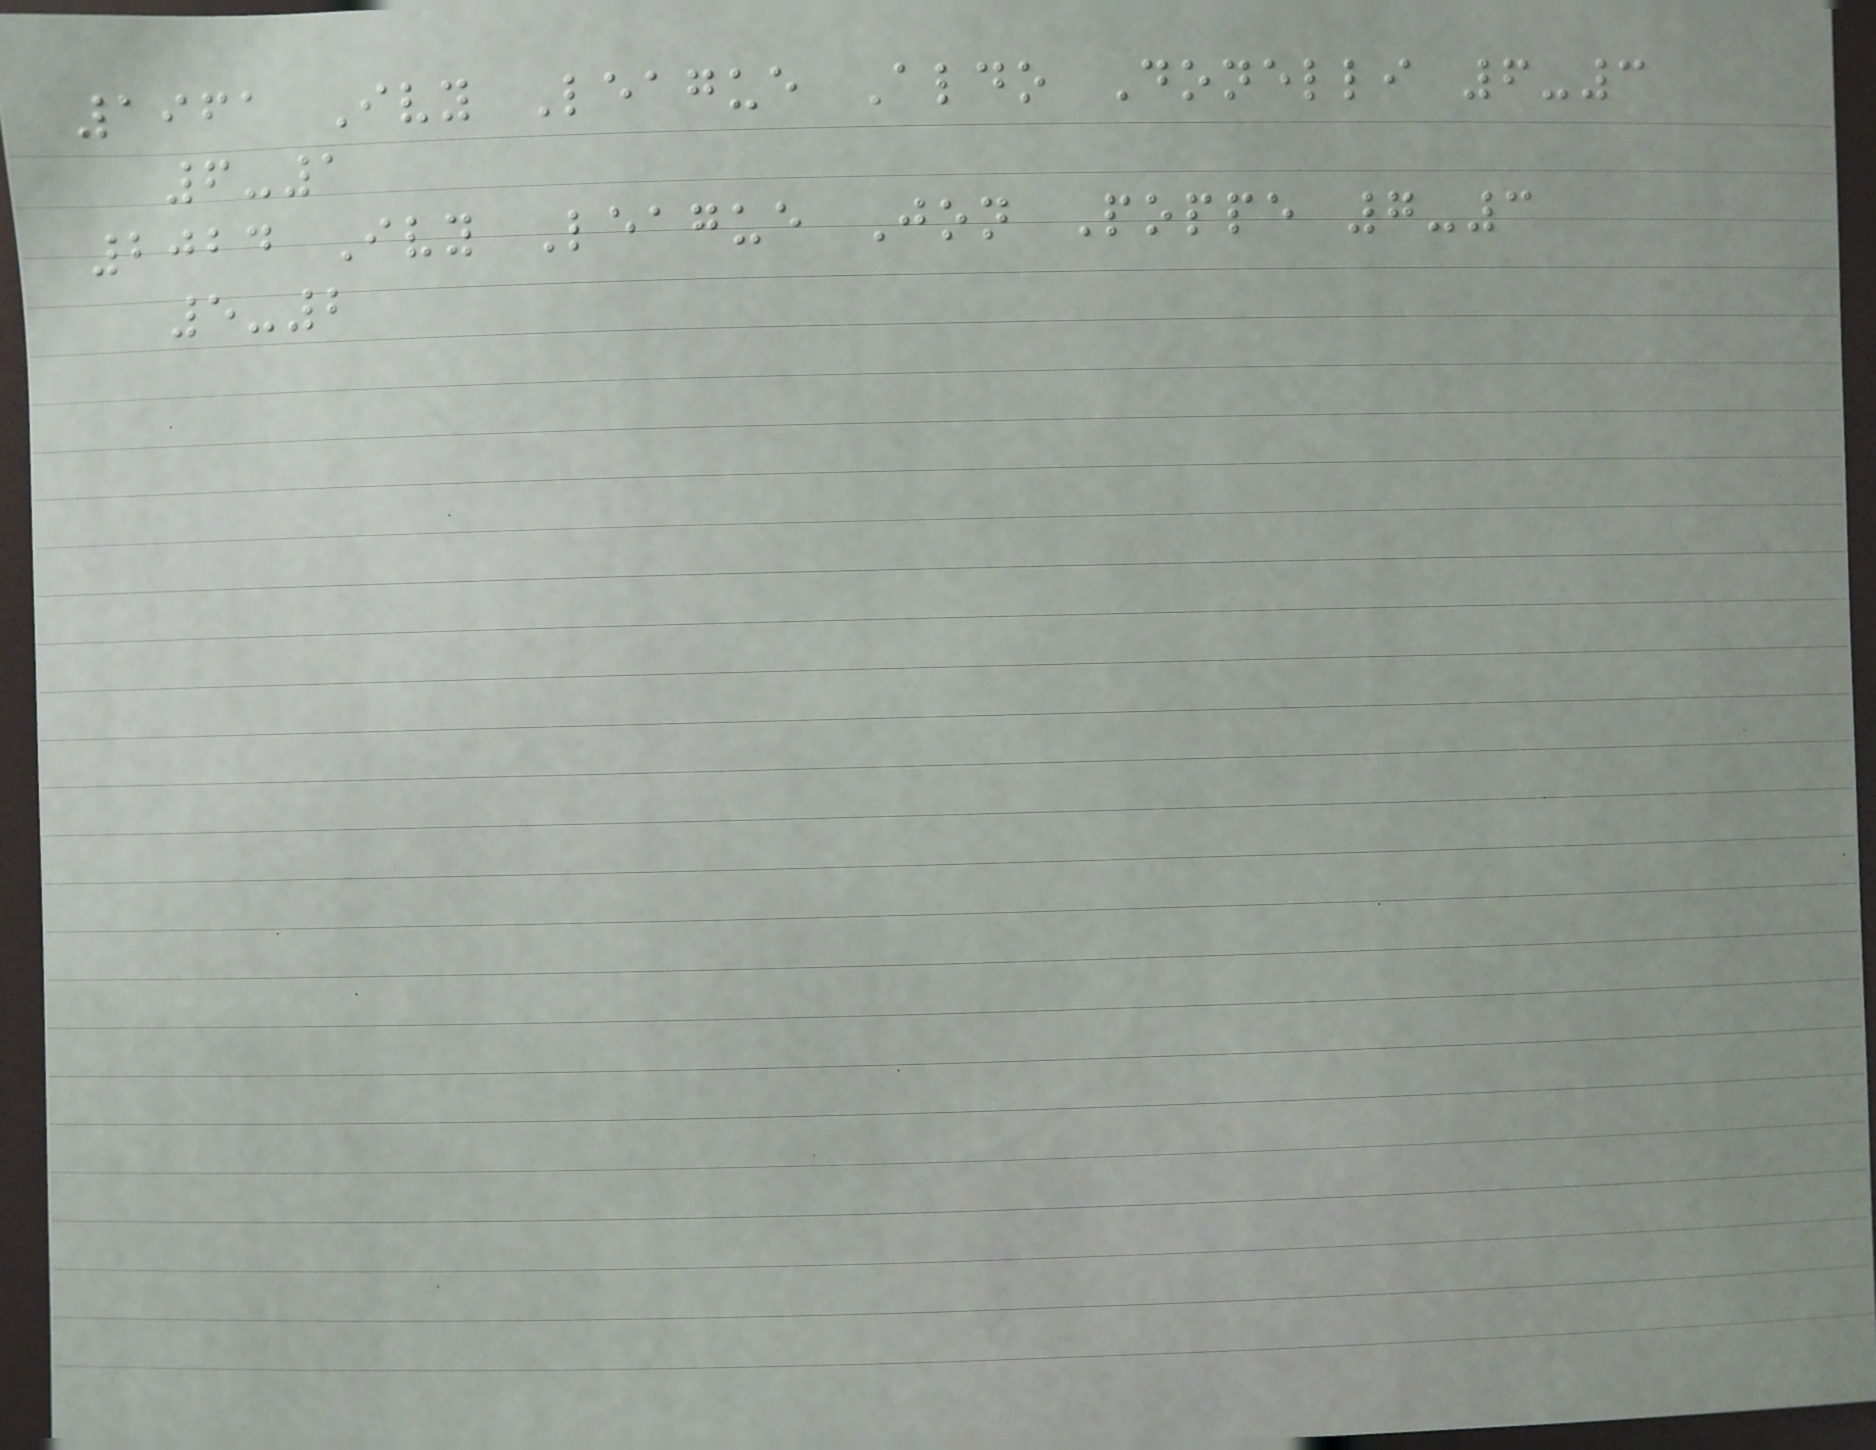1961 Ivy League Aldo Donelli 6-3
6-1
2024 Ivy League Jon Poppe 7-3
5-2
